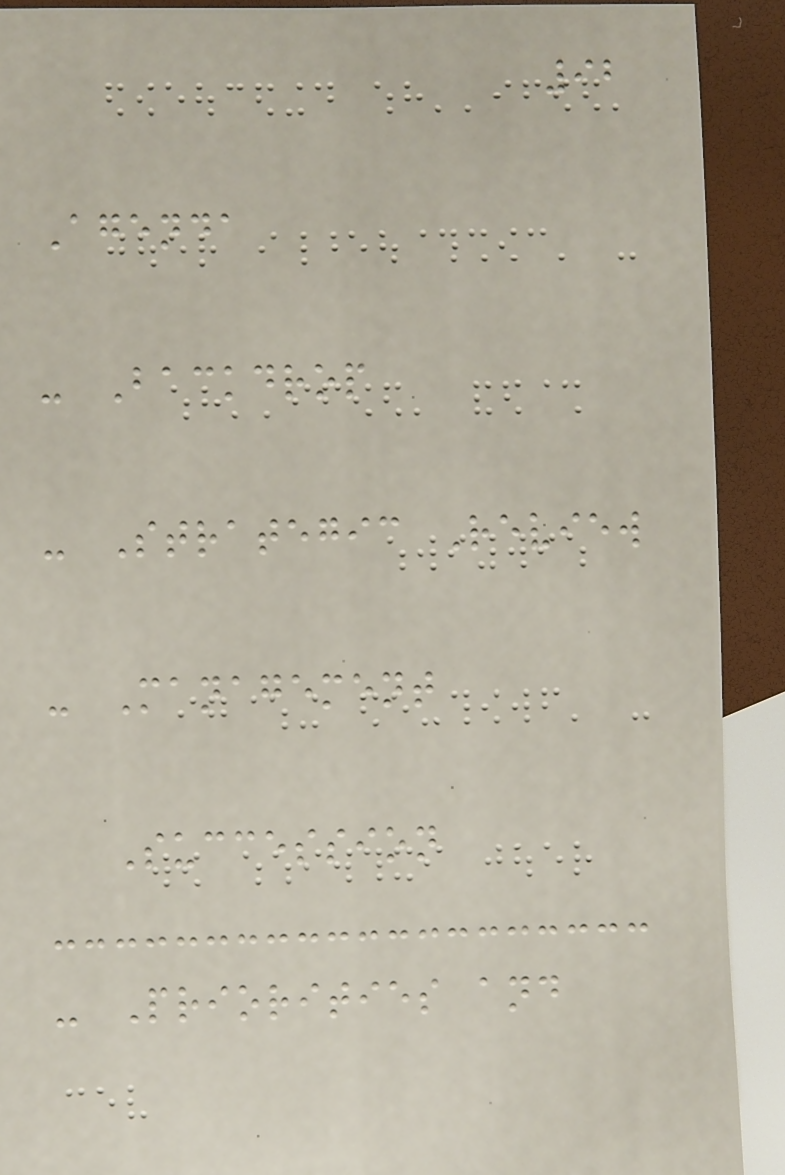92
Agenda
- Backdrop
- Strategic Review
- Management
Succession
- Priorities and
